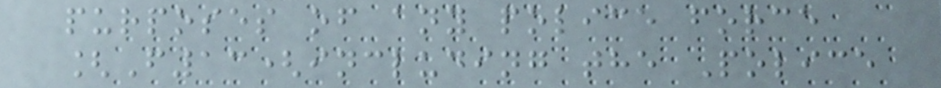purposes of any police force
[F13(including the Police
